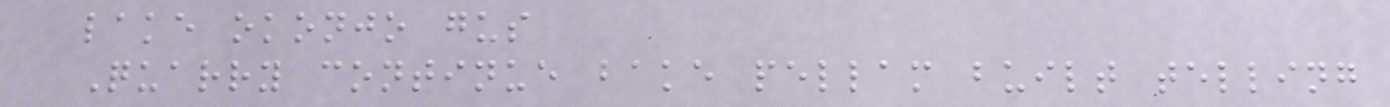lake okonjo gus
Quarry continue bake pellam built telling
